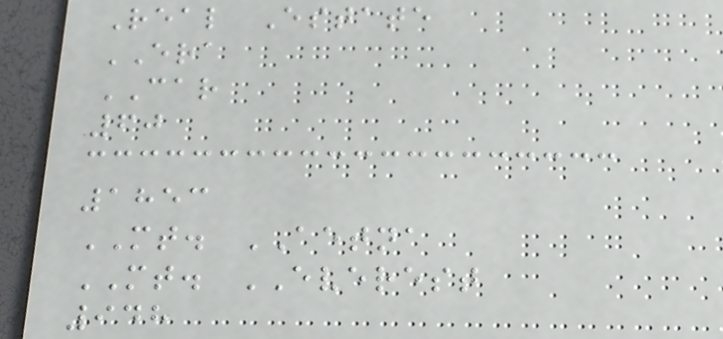Real Estate
ERA
CAR
60
1853
MT. AETNA
MT. EVEREST
948
